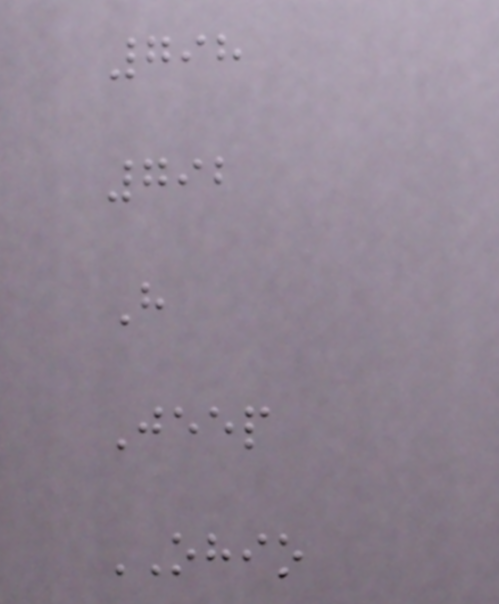798
792
H
Jeep
OHIO
